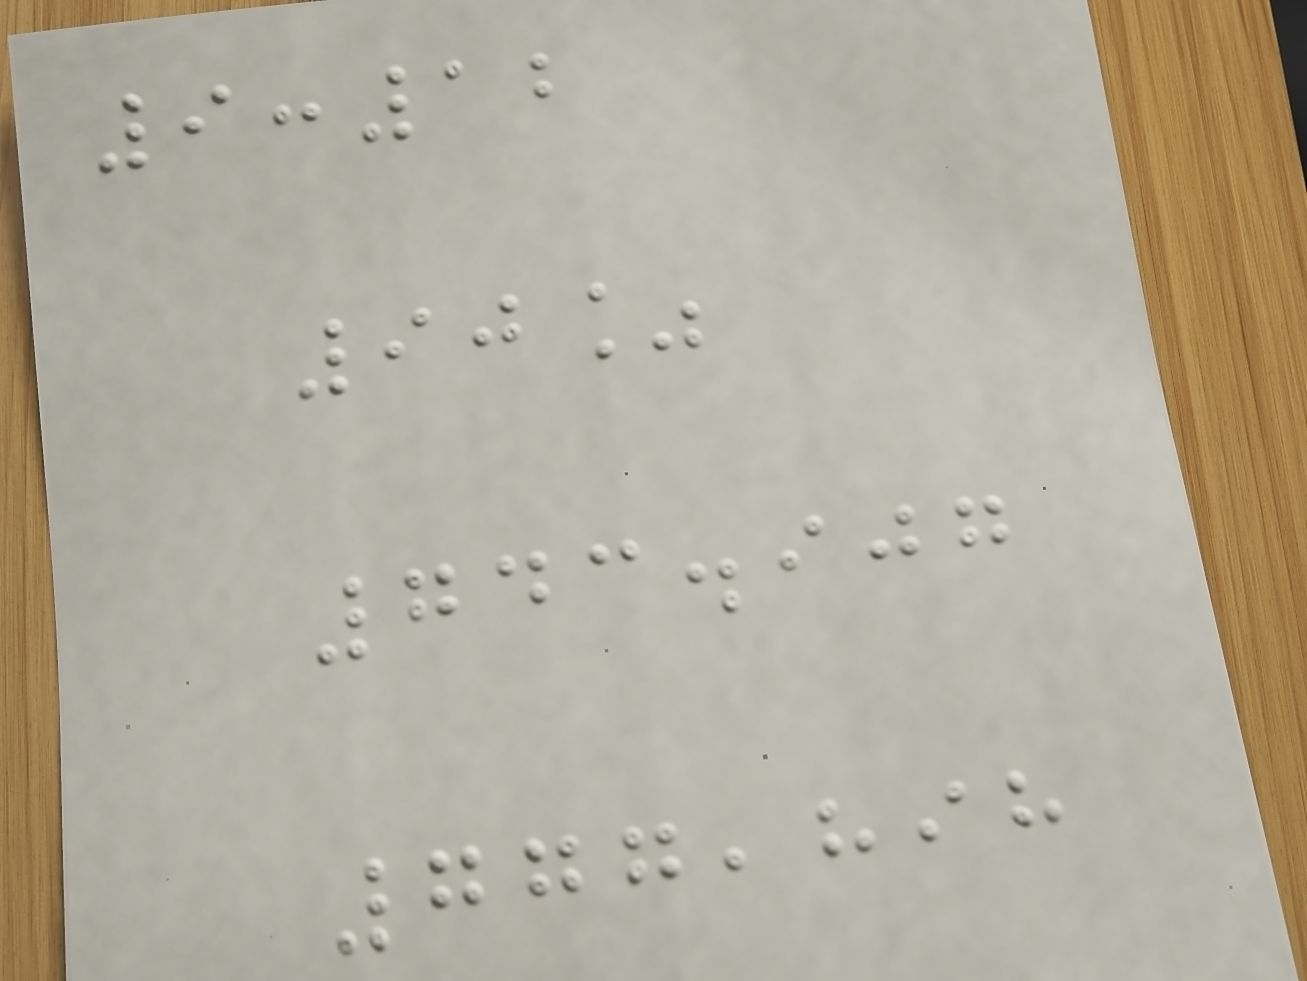9:12
90%
743.907
777,898
